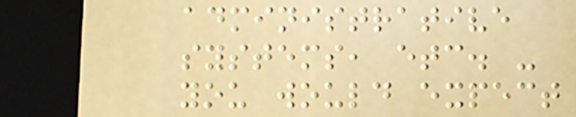administrative
systems, etc. -
you would expect
